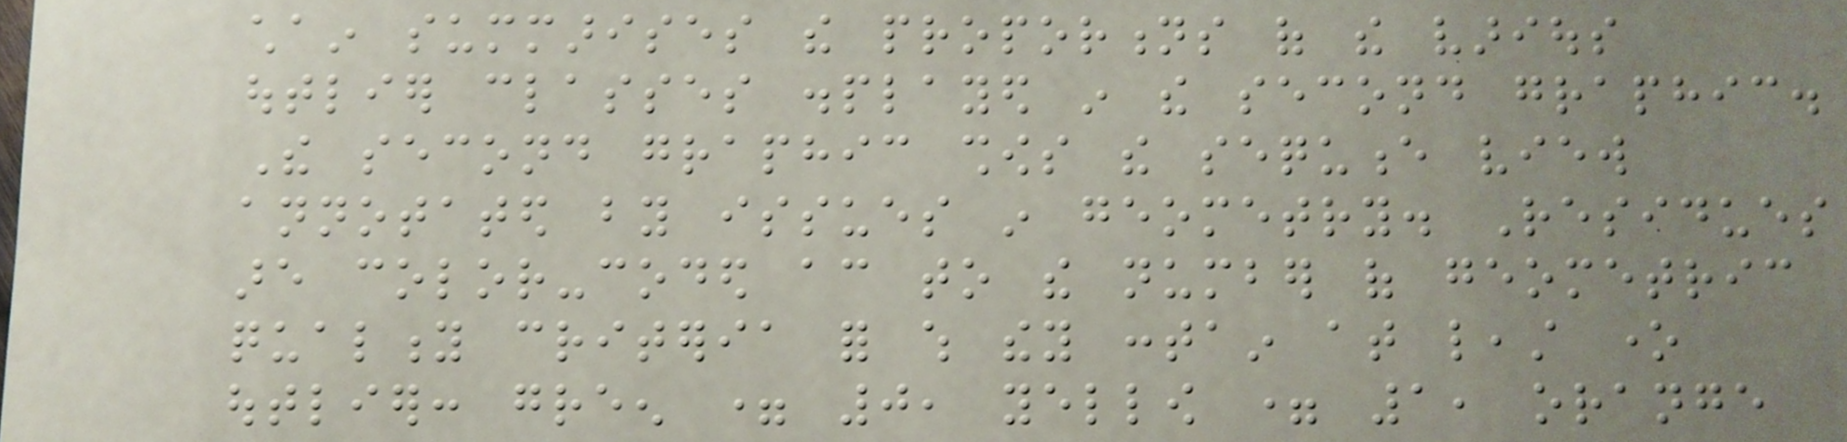chain summarises the proportions of the various
outlier classes displayed in the second graphic.
The second graphic shows the sequence view
annotated by issues in geometry. Residues
are color-coded according to the number of geometric
quality criteria for which they contain at least one
outlier: green = 0, yellow = 1, orange
